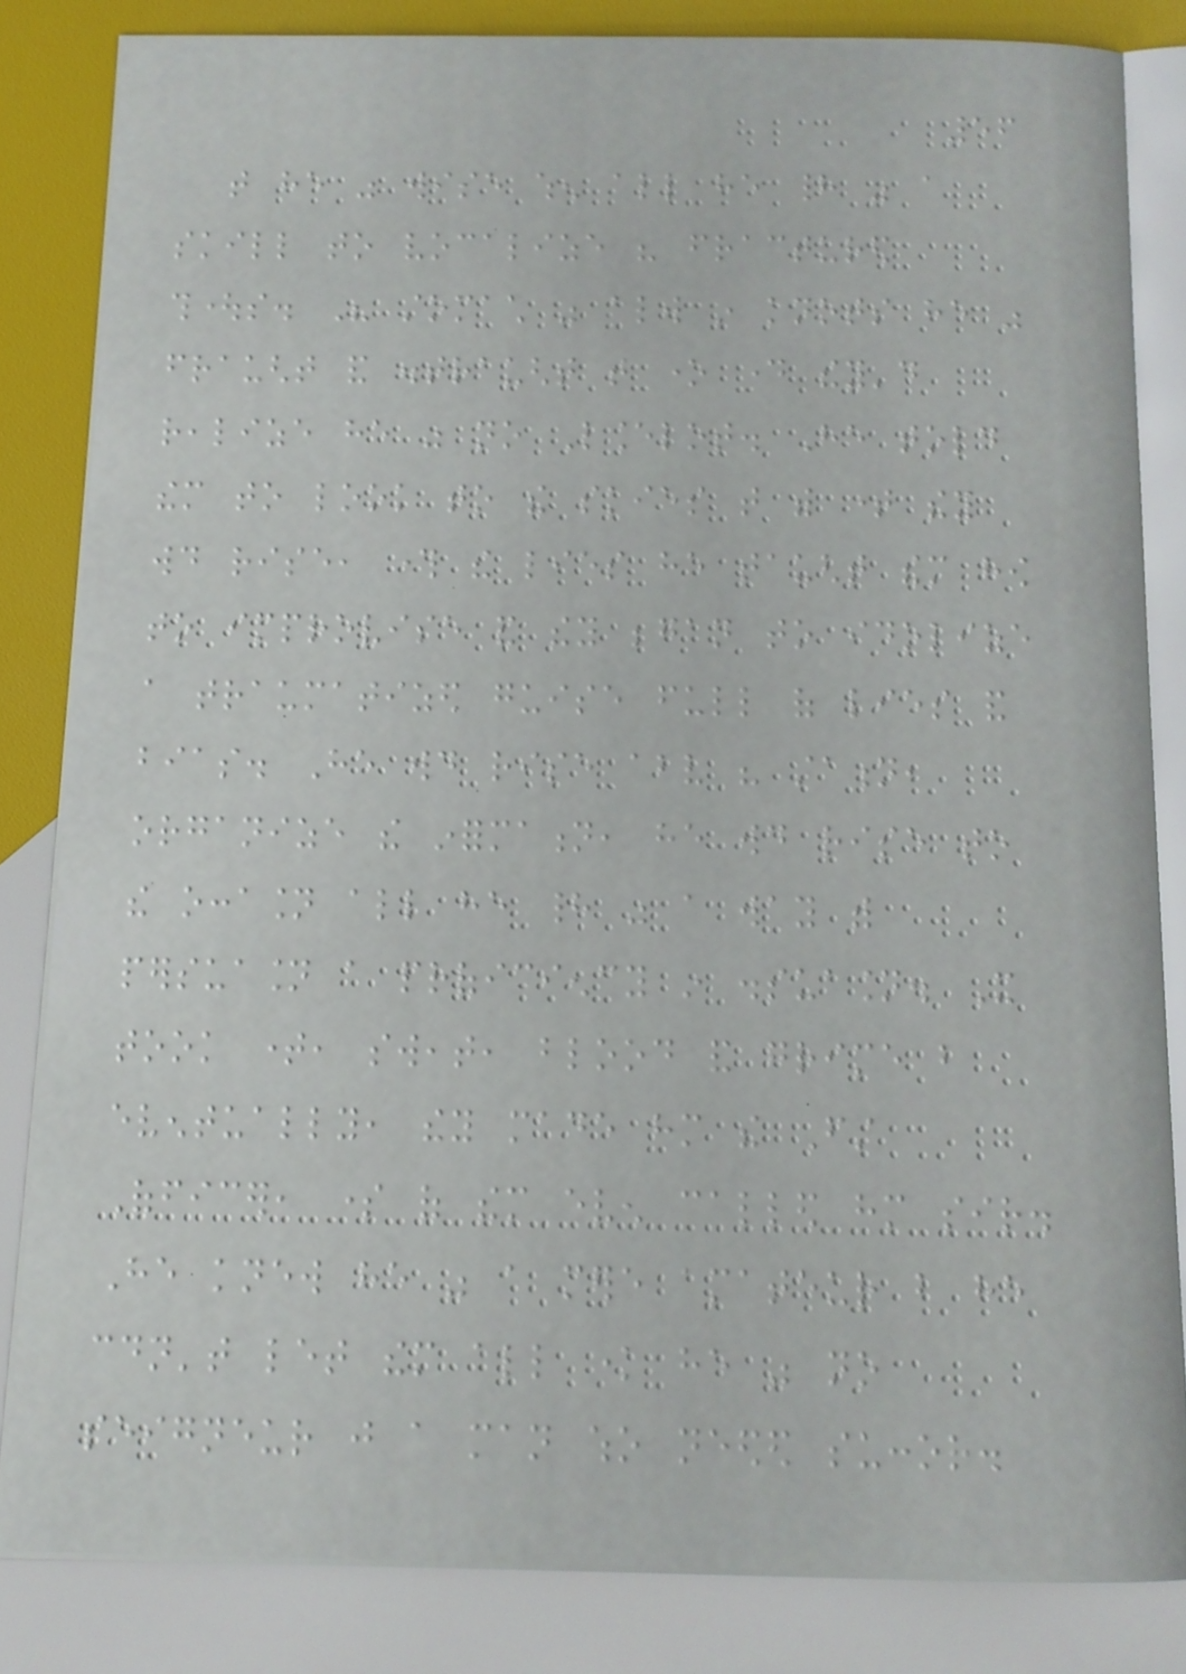56
that he was wise when all he had was a
skill to vocalize his fractured
thoughts. His stomach was always in knots he was
fraught and distraught that one day they'd
realize he was no Lancelot. He told
them to look to the skies that with time they
would rise, through the lies he taught them how
to improvise and they began to idolize
a traumatized guise full of lies and
bias. He would rise above his station,
organize the information, he would rise to
the occasion all he had was a way with
persuasion a proficiency in dissuasion. It
took time, sweat, blood and grime but
eventually, they made him the First
Officer, some of them even called him sir.
He knew he was a mere amateur but he
couldn't let them all know he was no
seigneur just a man who needed succor.
